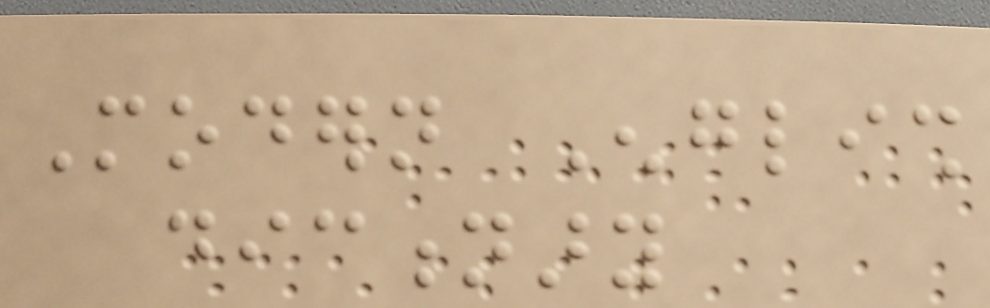Modern English
dictionary
